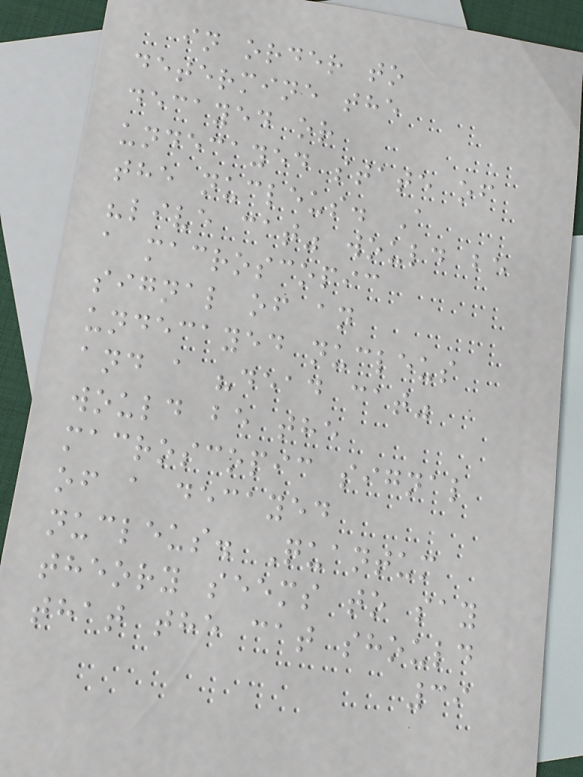in order to
determine the
decayed or
undecayed state of
the nucleus. A
"live cat" would be
a macroscopic
signal of an
undecayed nucleus
and a "dead cat"
would be the
macroscopic signal
of a decayed
nucleus. Quantum
theory seems to say
that the cat should
39
